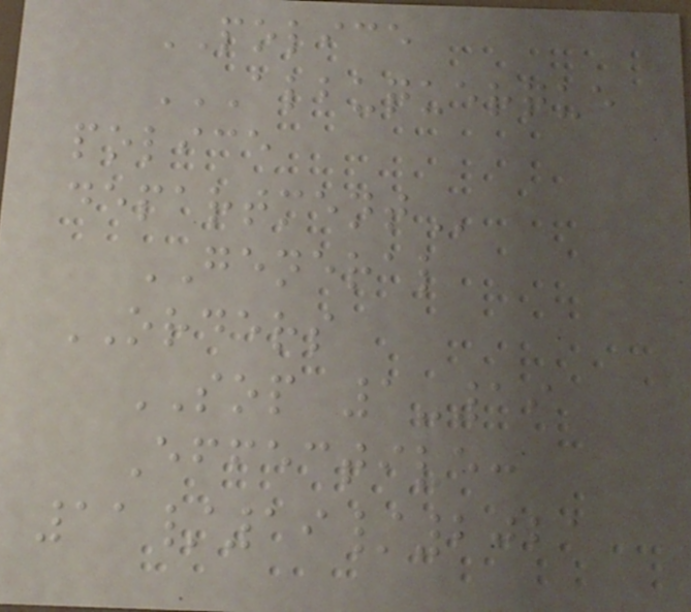POLICE
ALBUQUERQUE
POLICE
DEPARTMENT
GENERAL
ORDERS
SOP 1-19
Effective:
11/19/2021
